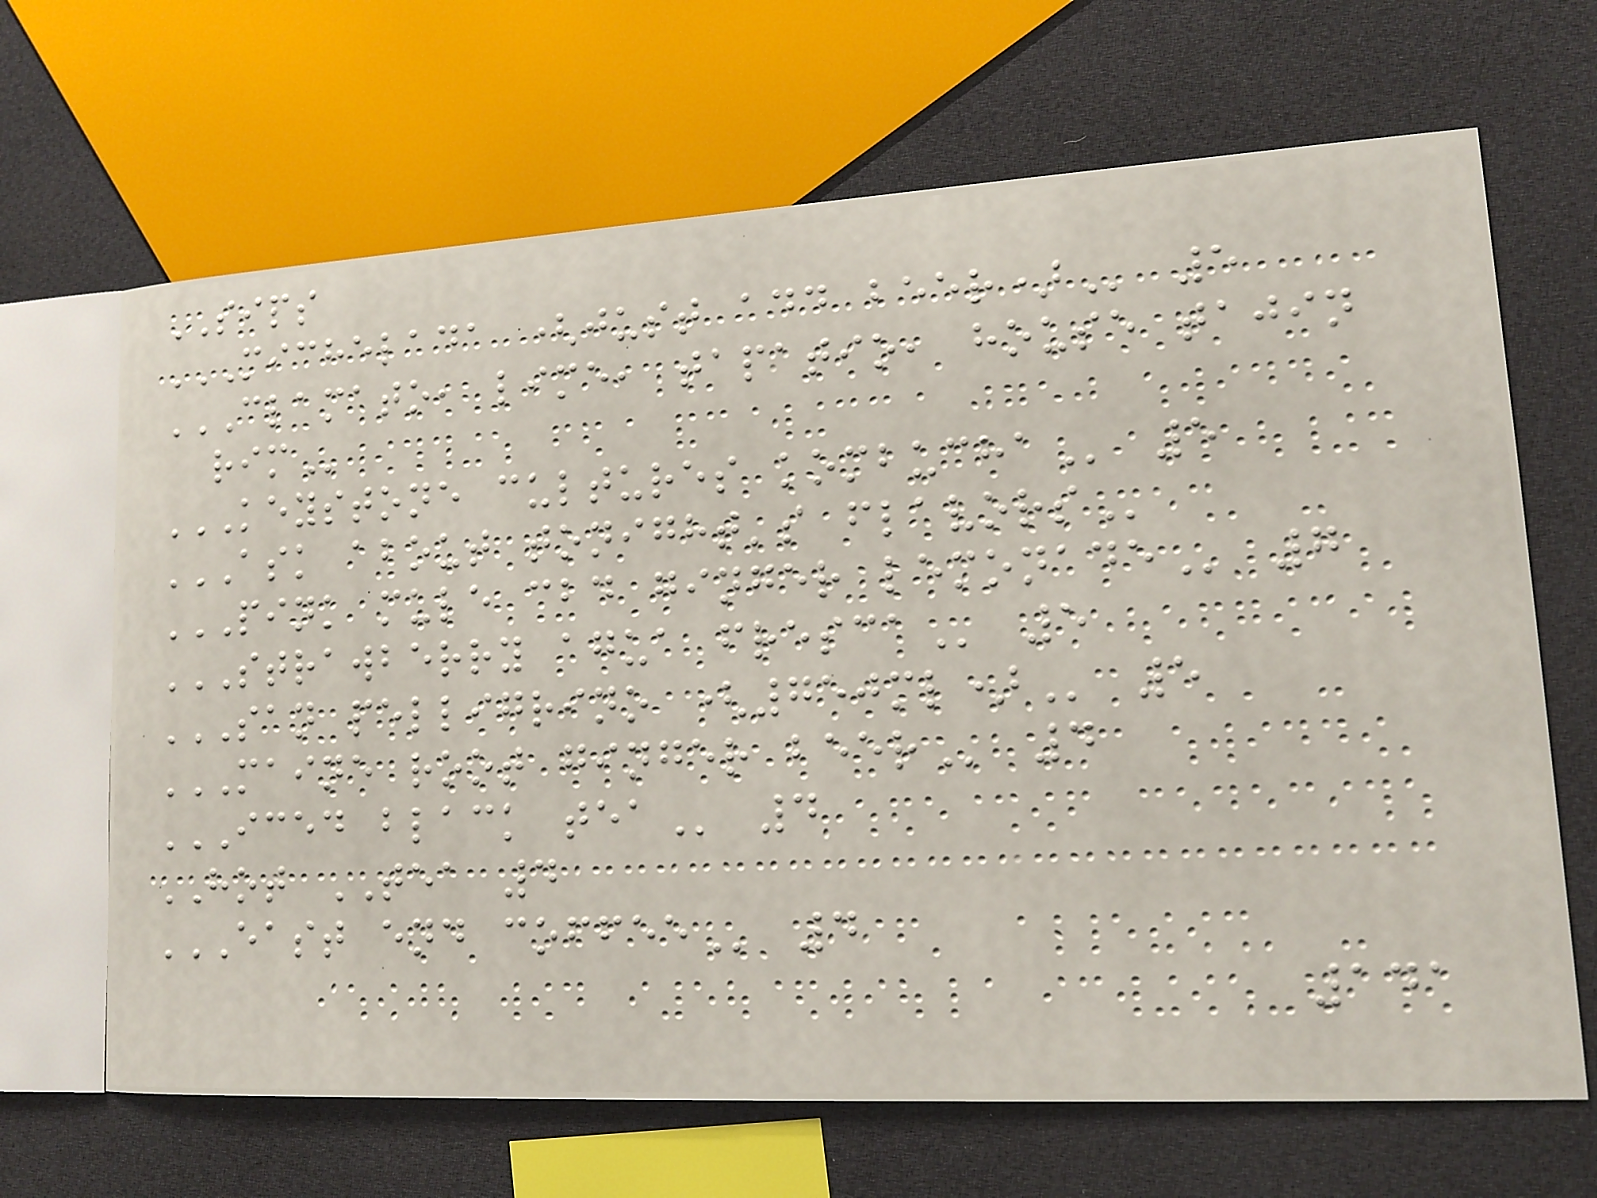SIPS
MICHELADA (JUST ADD BEER) 5
CLAMATO, LIME, TAPATIO, HOUSE TAJIN
RIM
KEYSTONE CULTURES KOMBUCHA 5
ASK ABOUT TONIGHT'S FLAVORS
PINK MULE CBD GINGER LEMONADE 7
STRAWBERRY AGUA FRESCA 5
SAN PELLIGRINO (750ML) 5
MAINE ROOT GINGER BEER 4
ICED BLACK TEA 4
HOT TEA 4
EAST END COFFEE 4
141
